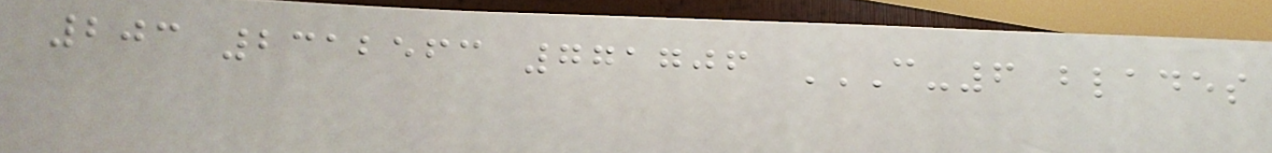203 2312563 771706 C-6 BLADES
